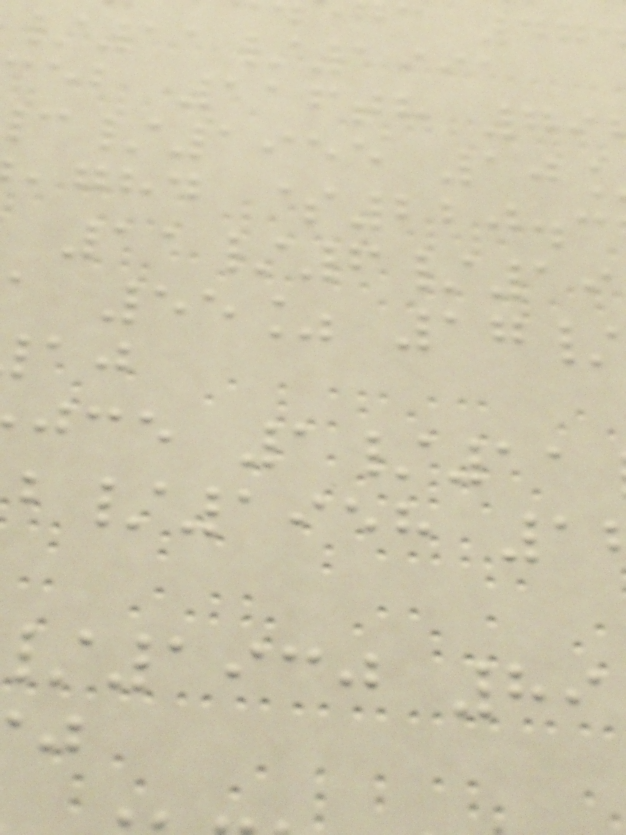/11/1991
eb 116th 79
/1955 10
,ghd $220.3
11/6/19
55% 17/
jce 1/11
/1958 1
1930 89
